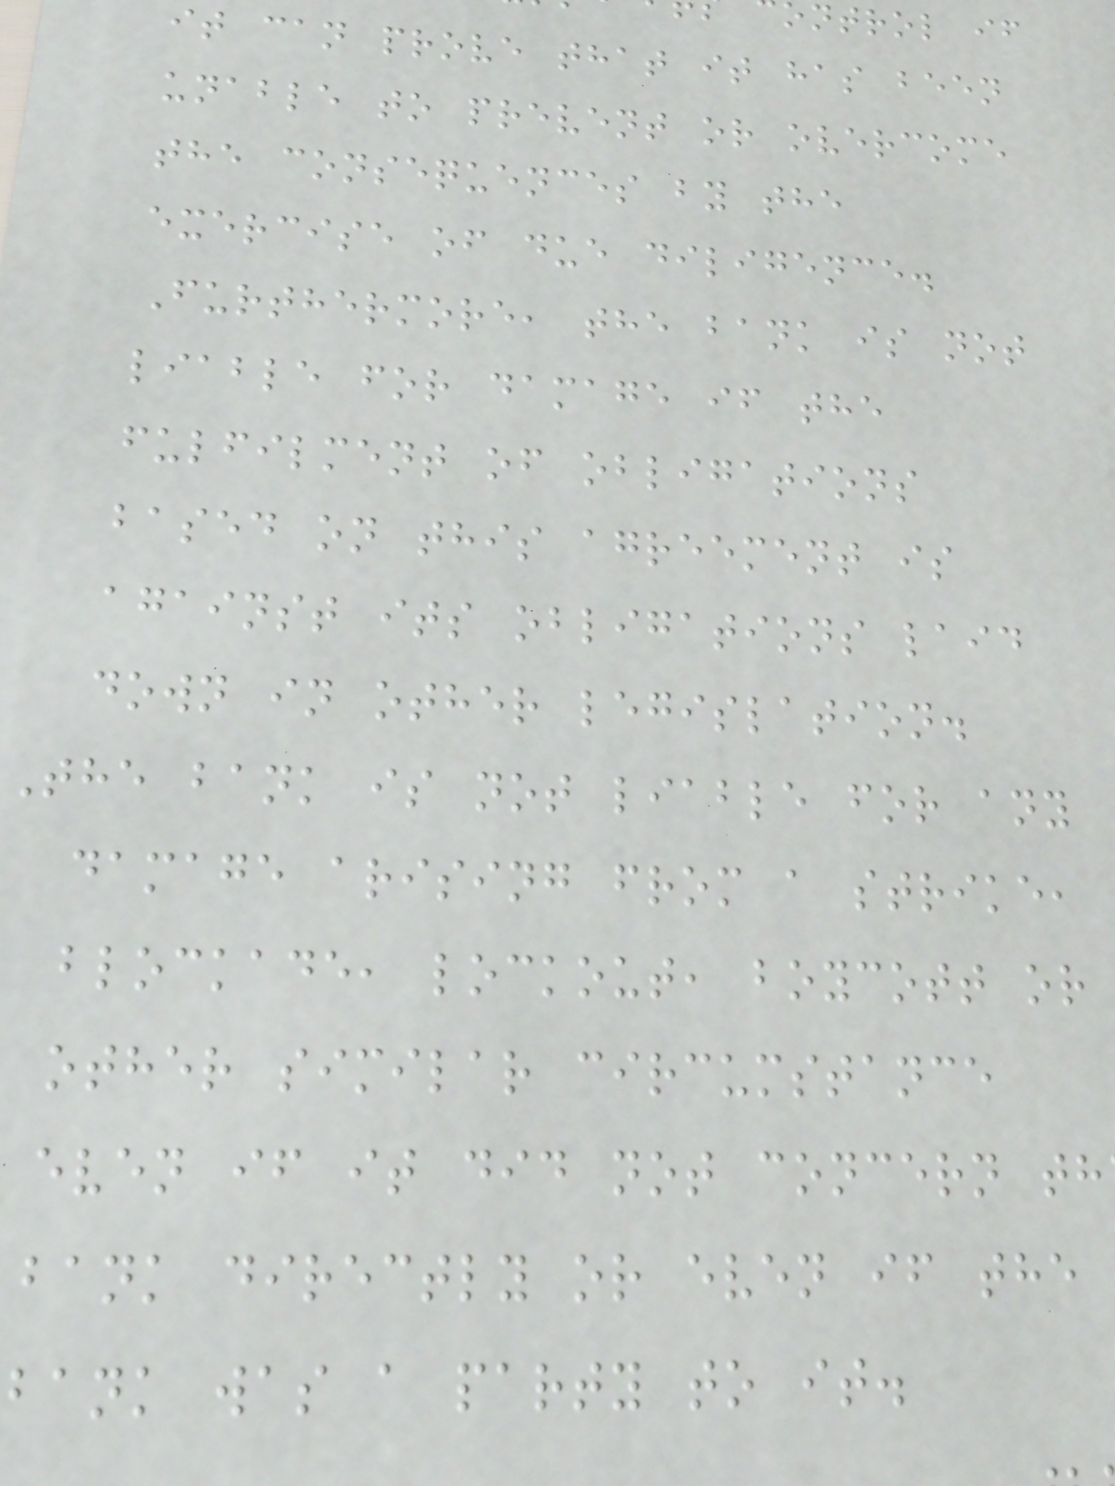ntrol if
it can prove that it has been
unable to prevent or overcome
the consequences by the
exercise of due diligence.
Furthermore, the bank is not
liable for damage if the
fulfilment of obligations
based on this agreement is
against its obligations laid
down in other legislation.
The bank is not liable for any
damage arising from a strike,
blockade, lockout, boycott or
other similar circumstance
even if it did not concern th
bank directly or even if the
bank was a party to it.
